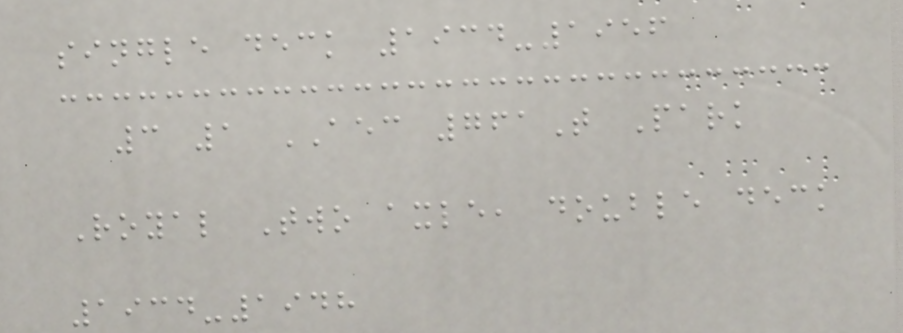single deck 1934-1956
3 1 AEC 761T Park
Royal Two axle, double deck
1934-1948
